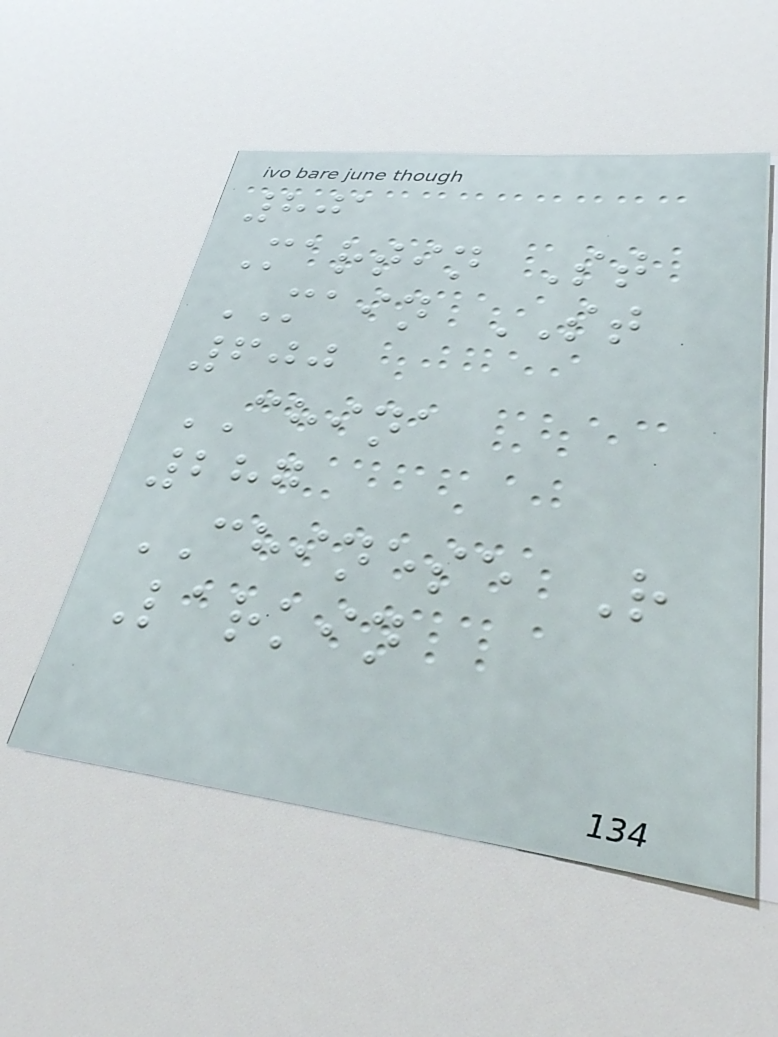801
Martin St
MAIN ST
600
CHINA
287
CHINESE R
Larkin
